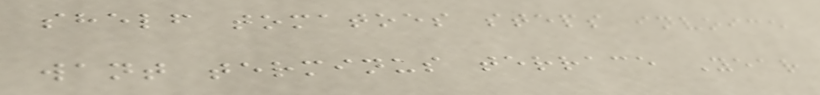shelf tomatoes steps invoice
want terminus terrace Year
